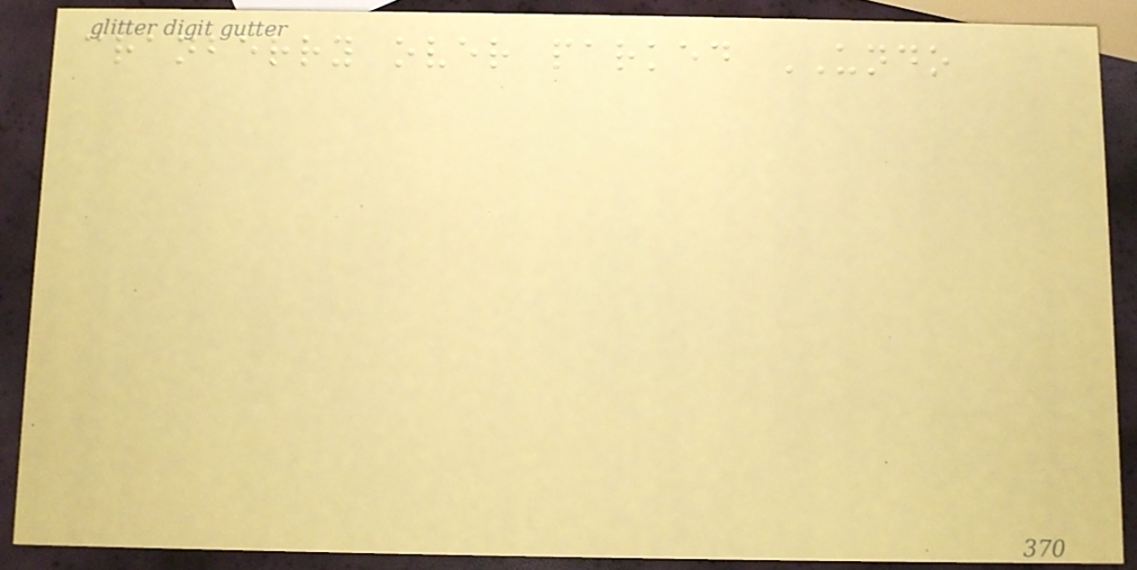cranberry over parked UNDO
